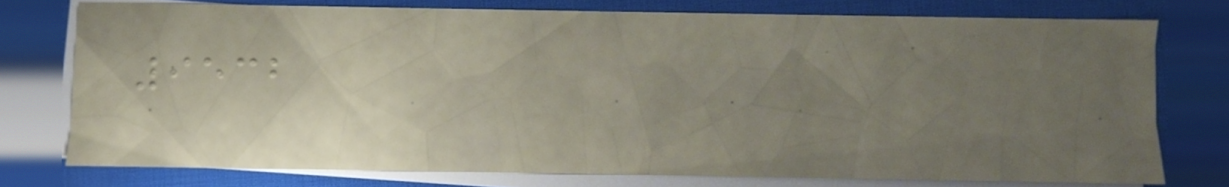9532
